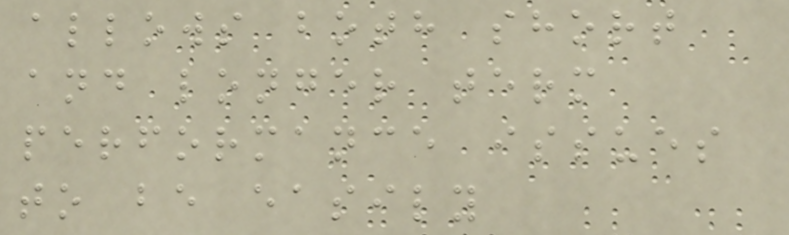allows both short
and longer term
performance issues
to be easily
